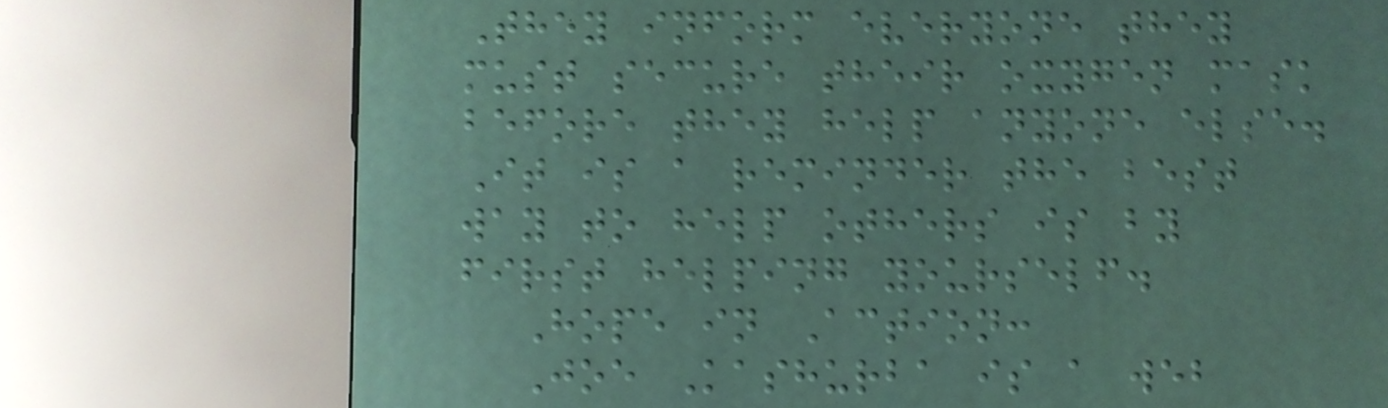They inform everyone they
must secure their oxygen mask
before they help anyone else.
It is a reminder the best
way to help others is by
first helping yourself.
Hope in Action:
Joe Kashurba is a web
